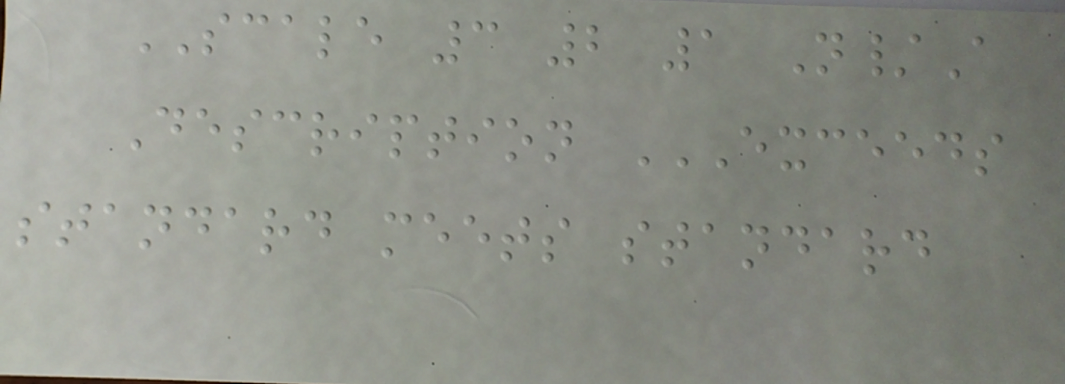SCALE 3 2 1 N/A
Description EXCEEDS
STANDARD MEETS STANDARD
